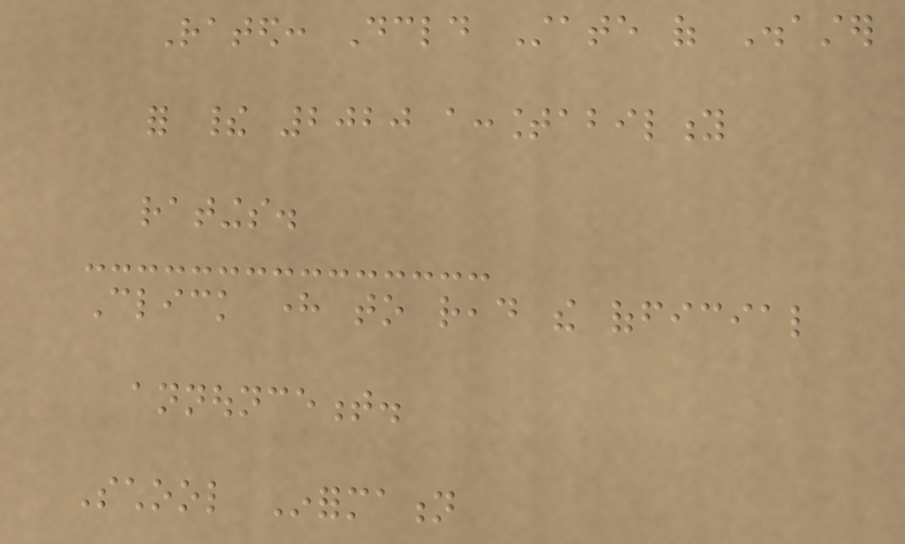Rated: Declared State of Disaster
for their 2020 accountability
ratings.
Click here to read the official
announcement.
School Information
